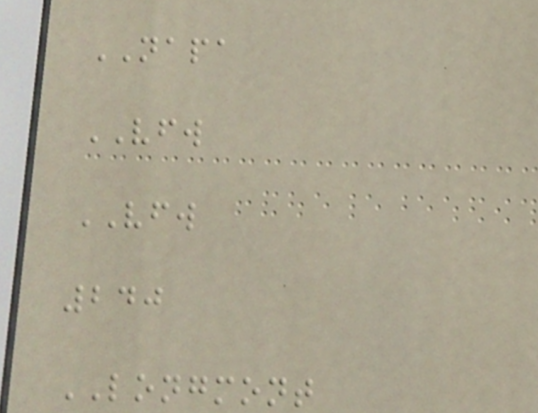NAPA
VFW
VFW
240
LONGMONT
